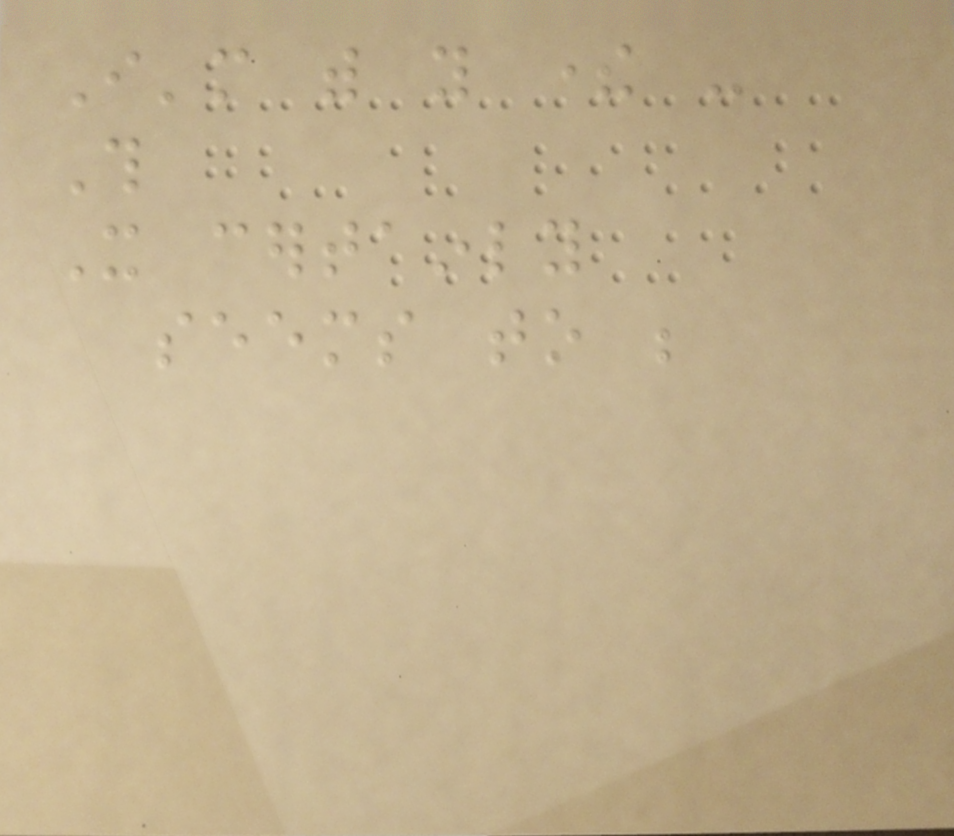I'm with you there -
This
It certainly
seems to be
